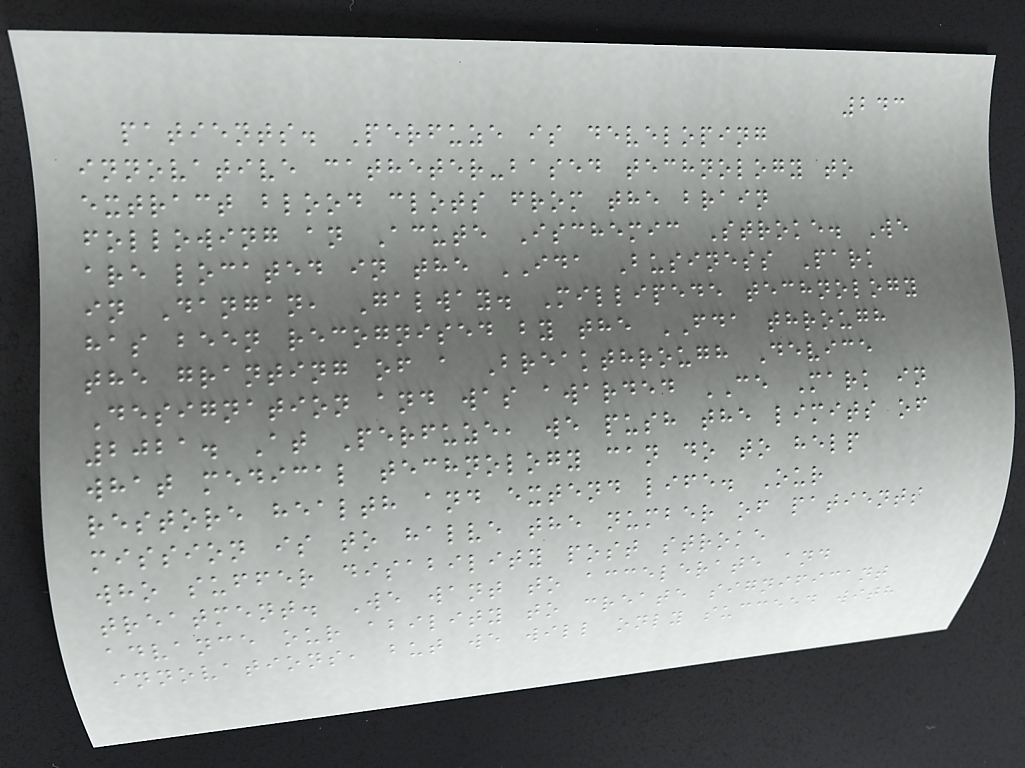243
patients. Perfuze is developing
innovative catheter-based technology to
extract blood clots from the brain
following an Acute Ischemic Stroke. We
are located in the IDA Business Park
in Dangan, Galway. Millipede technology
has been recognised by the FDA through
the granting of a Breakthrough Device
Designation and was awarded CE Mark in
2021. At Perfuze, we push the limits of
what medical technology can do to help
restore health and extend life. Our
mission is to halve the number of patients
who suffer disability post stroke
treatment. We want to accelerate and
advance our ability to create significant
innovations, but we will only succeed with
